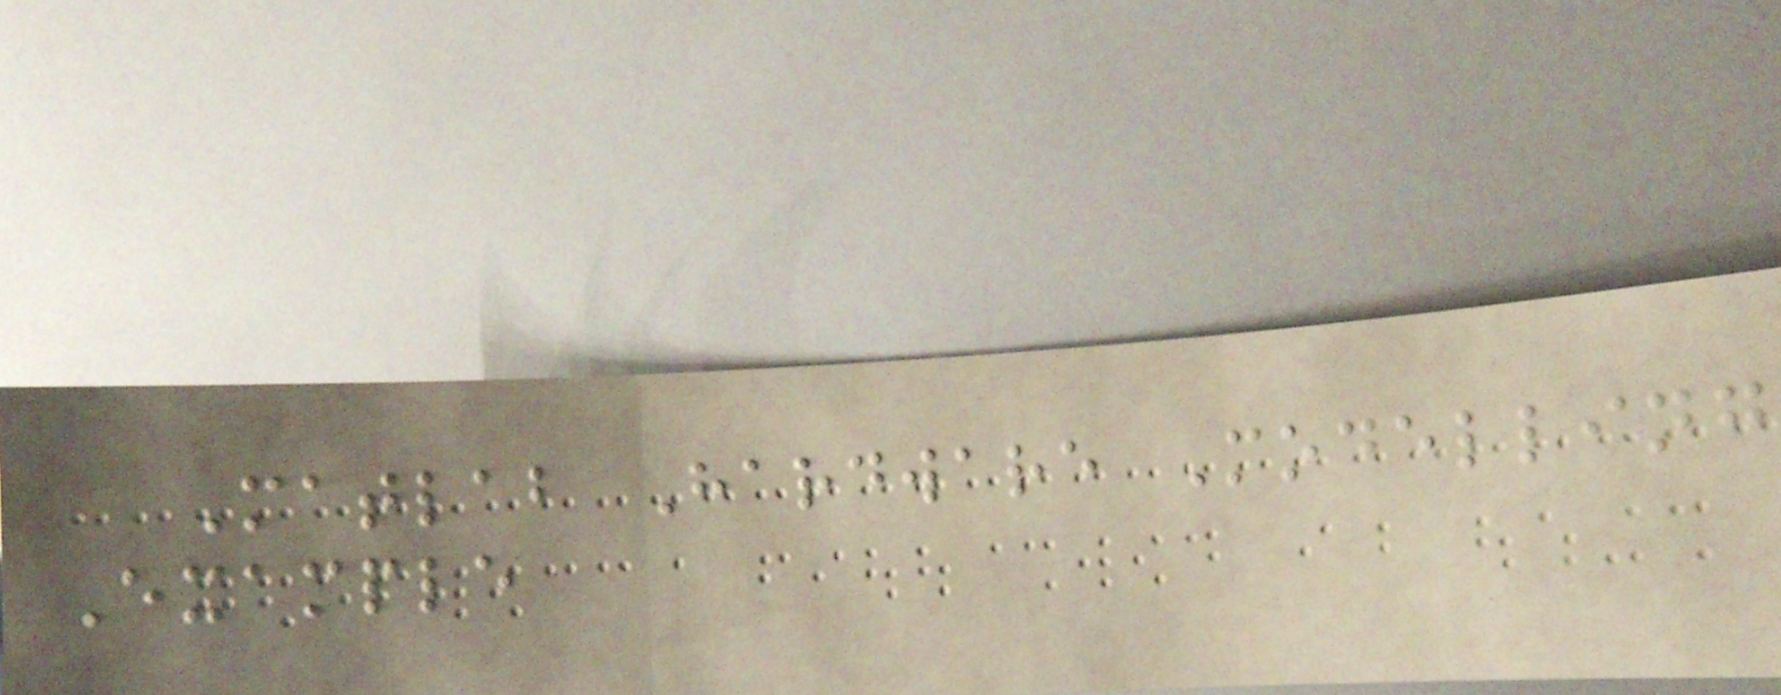Matlab Hardware Modelling
Example
